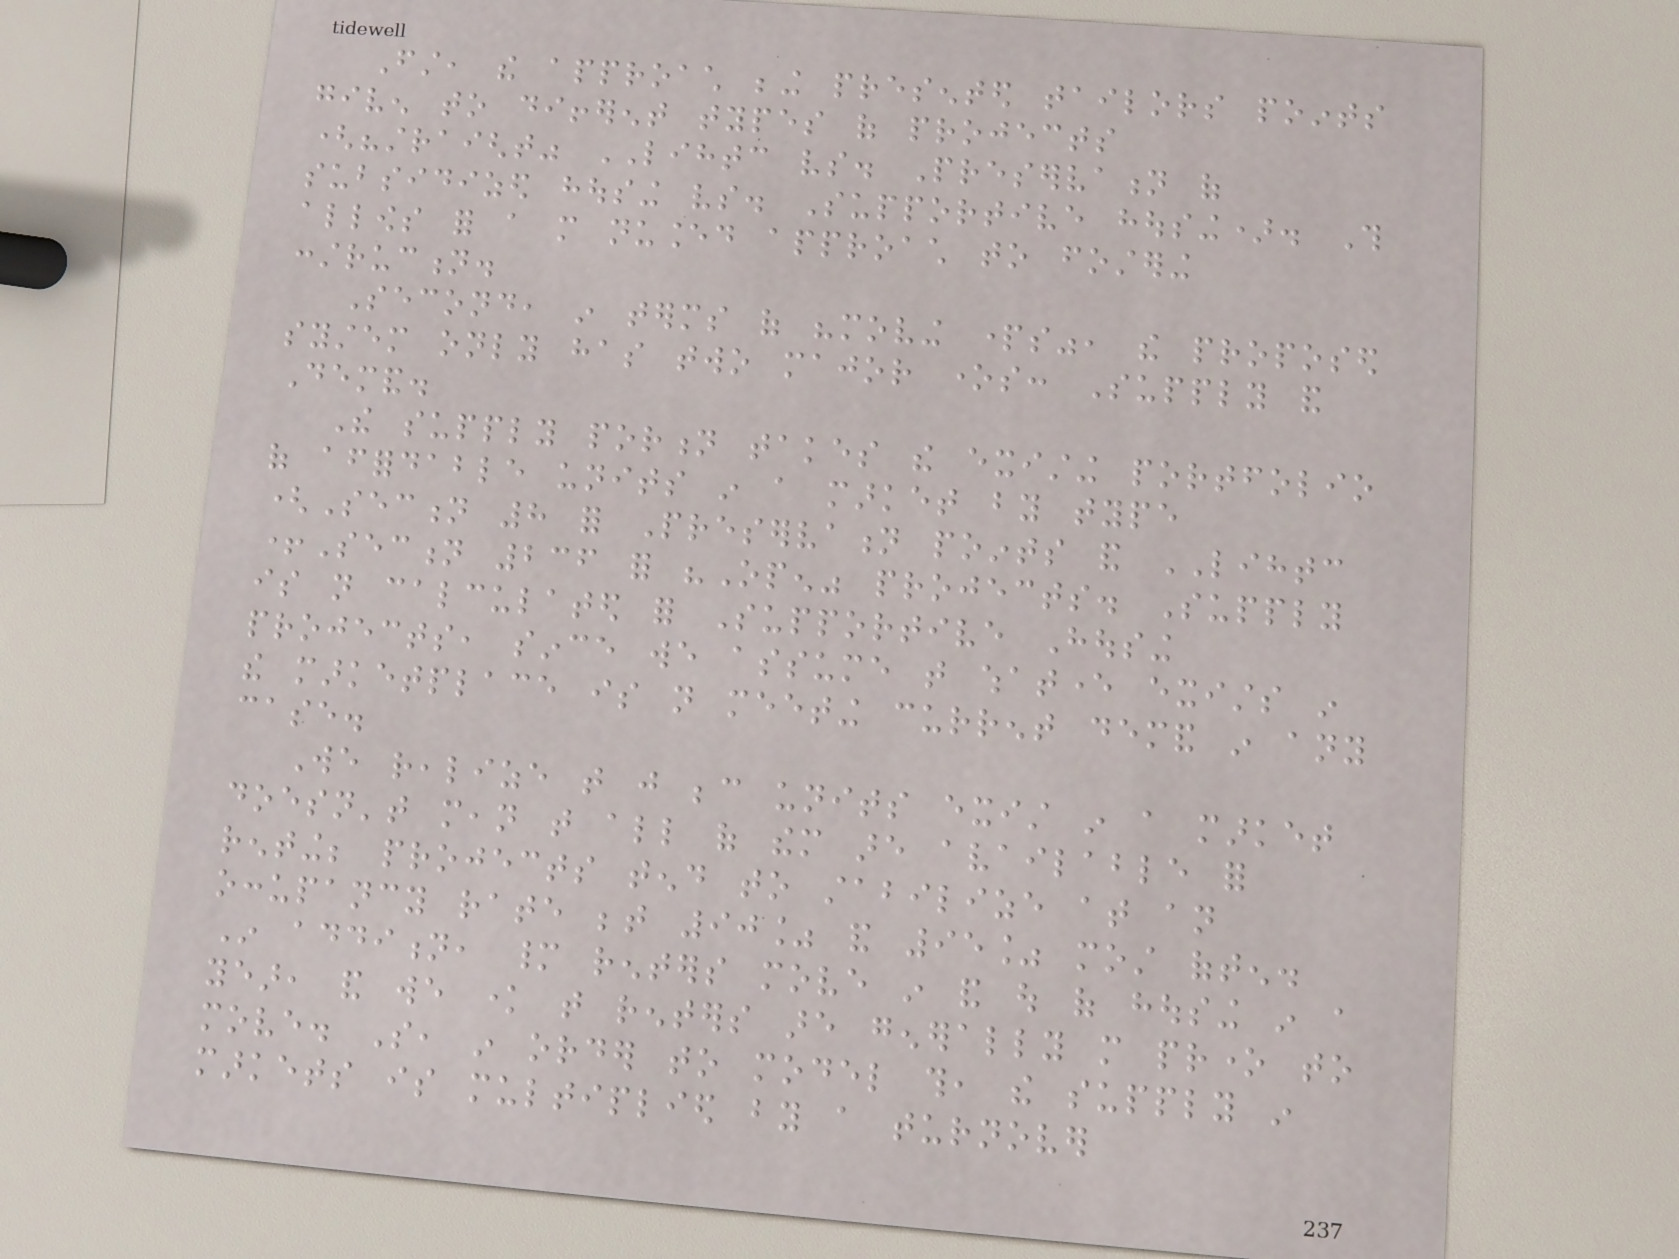First, the approach being presented tailors points
given to different types of projects
("straight" LIHTC vs. Preservation of
subsidized housing vs. Supportive housing). This
allows for a more nuanced approach to fostering
construction.
Second, in terms of "moving parts", the proposed
system only has two major ones: Supply and
Demand.
The supply portion takes the existing portfolio
of affordable units in a market by type
(Section 8 for Preservation points and LIHTC
+Section 236 for "Open" projects. Supply
is not calculated for Supportive Housing
projects, since we assume that whatever exists in
the marketplace is not meeting current demand in any
case.
We realize that just because units exist in a market
doesn't mean that all of them are available for
renting; projects tend to stabilize at an
occupancy rate between 90% and 95% most often.
In addition, many renters move in and out of housing in a
year, and we know that renters are generally more prone to
move. So, in order to model this, the supply in
markets is multiplied by a turnover
